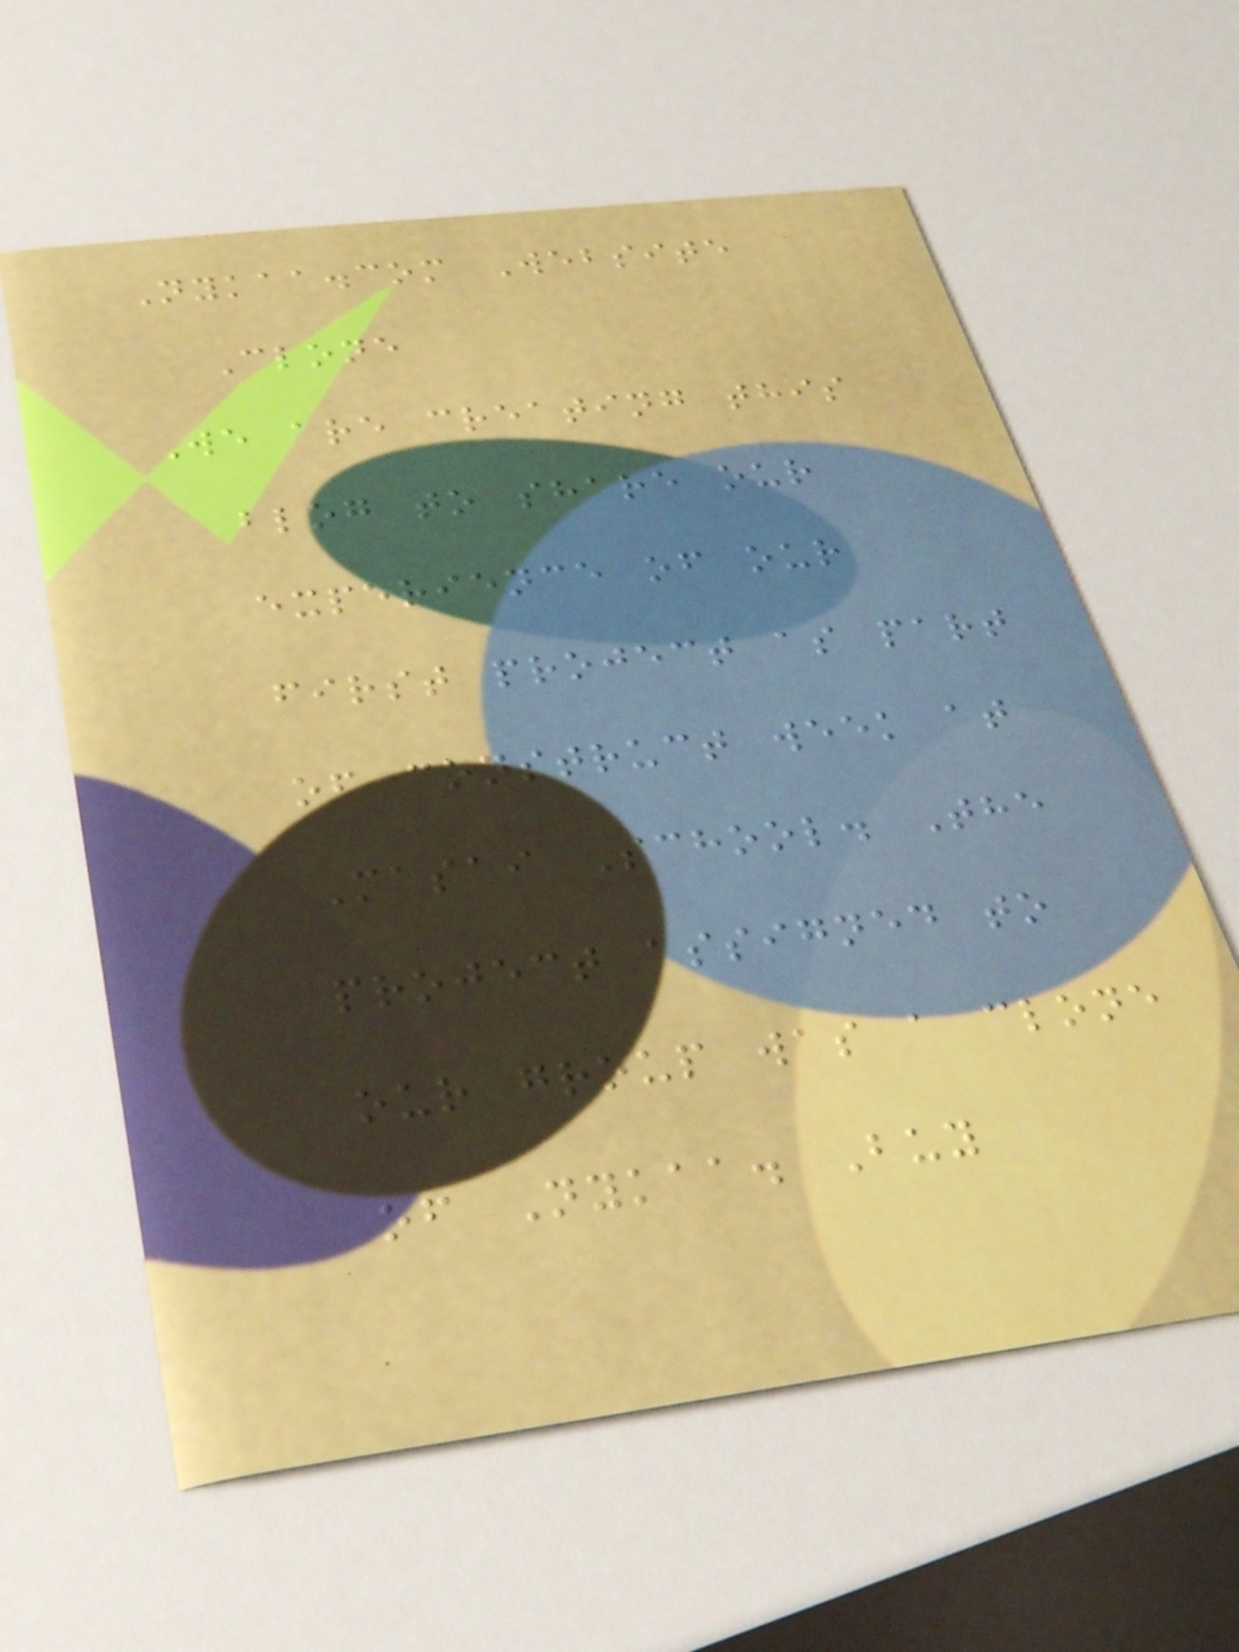Nykaa.com Website
Clone
We are creating this
blog to share our
experience of our
first project as part
of construct week at
Masai School. The
project assigned to
our group was a clone
of Nykaa. Buy
